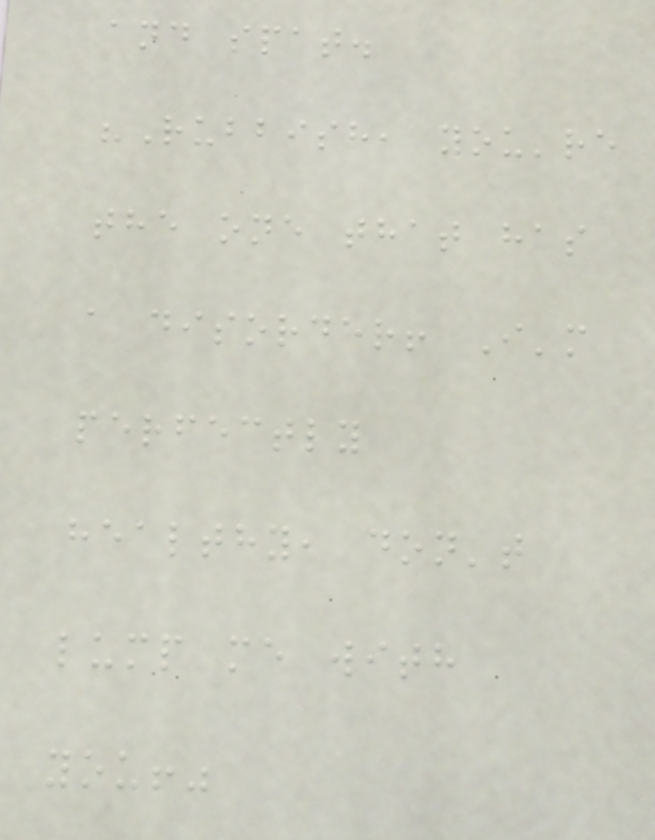and spat.
"Rubbish, you're
the one that has
a disorder! I'm
perfectly
healthy, don't
lump me with
you!"
